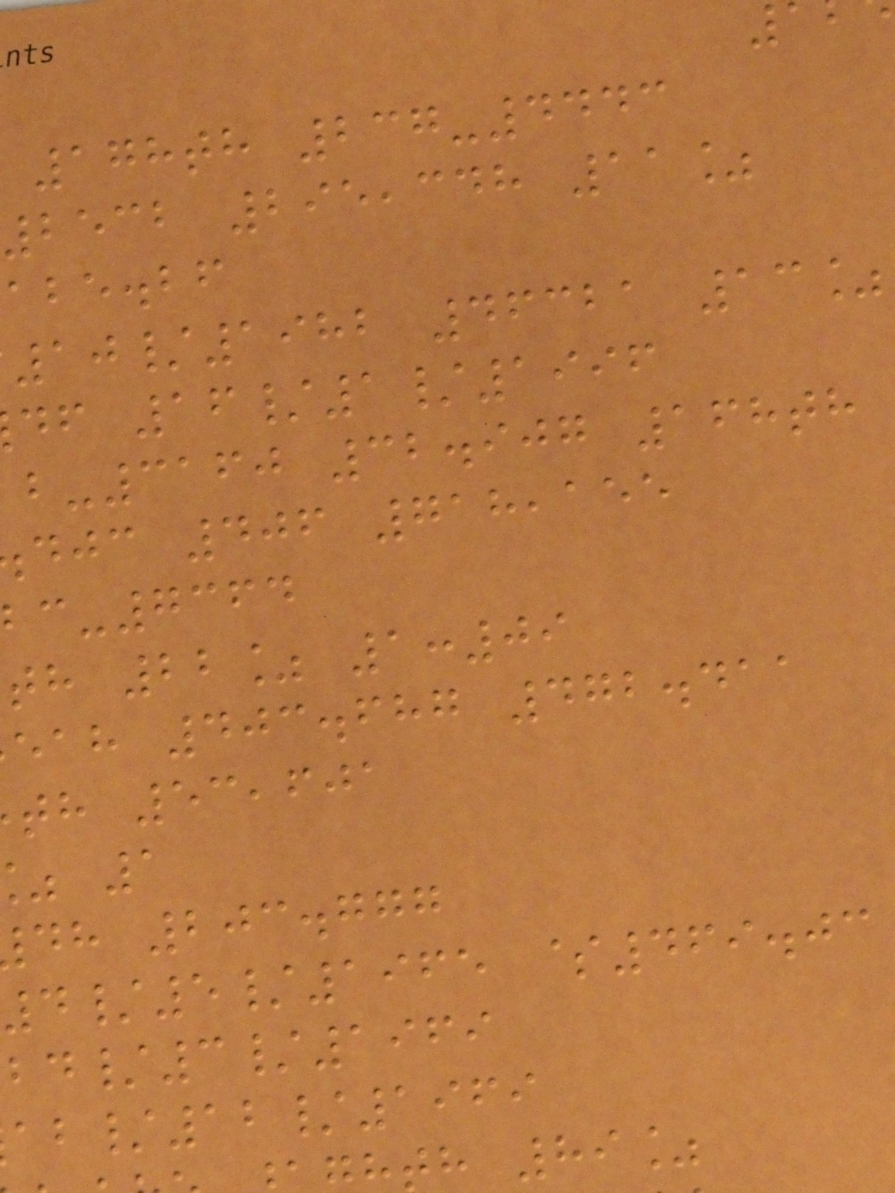178th 237-4443
becb 295,348 11%
abe.bf
10/1982 46321 13%
df 16/1/1996
-3160 32.907 168th
djc 406 718,155
-7364
th 22% 1:09
eah 403.687 472.411
th 53,601
dh 203.777
4/5/1965 $469.03
/3/1969
/12/1969
h 89%
